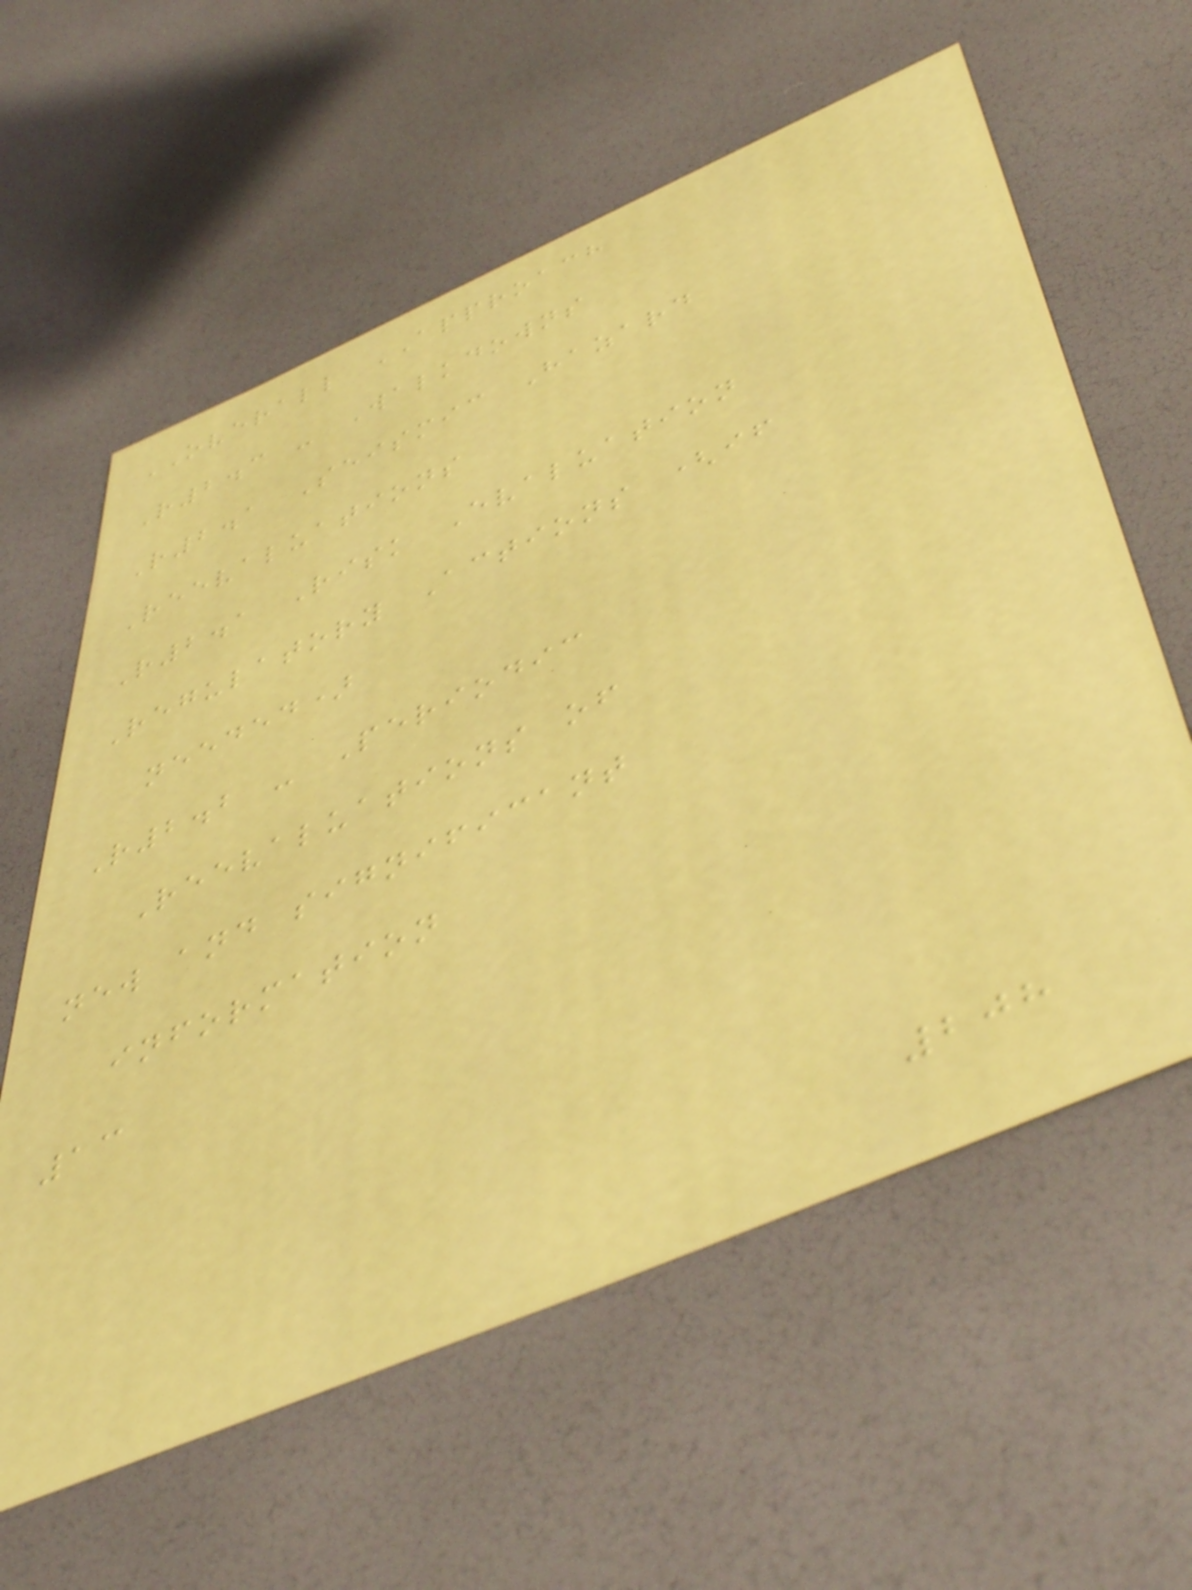OVERALL APPROACH
R2.3 - Walkdowns
R2.1 Seismic Hazard
Reevaluations
R2.1 Risk Evaluation
Regulatory Actions (if
needed)
R2.2 - Periodic
Reevaluations of
new and significant
information
13
208
